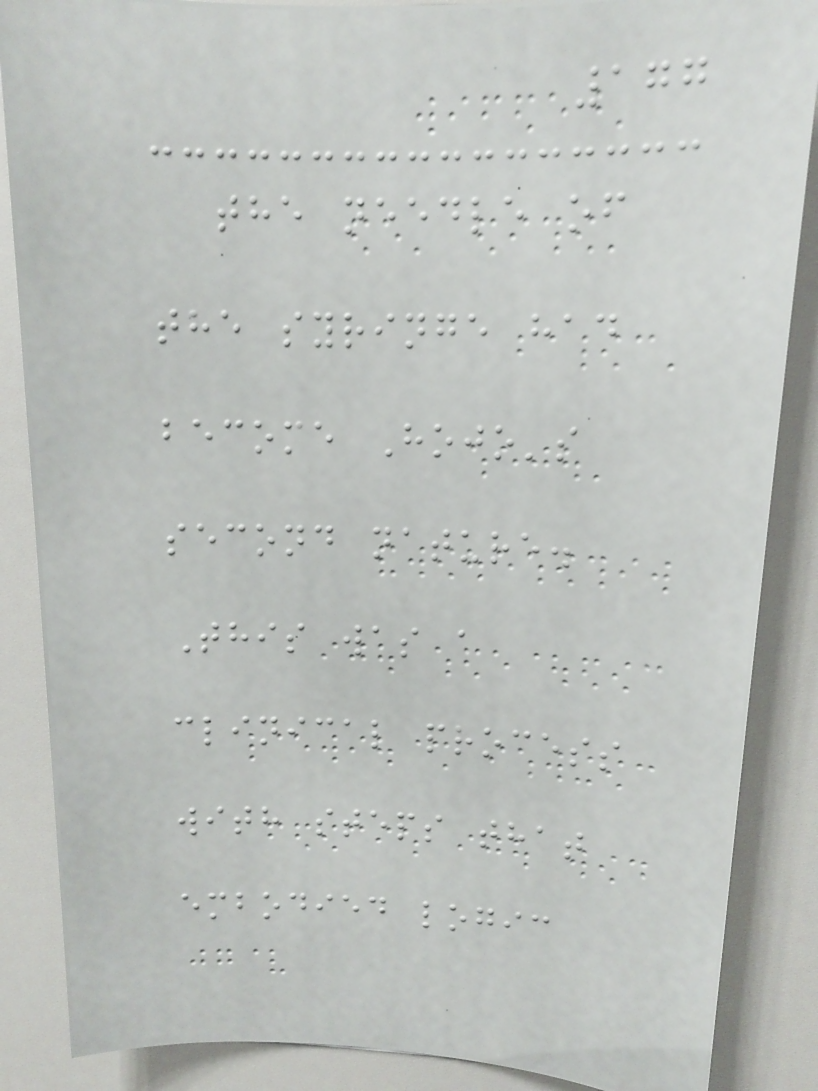177
the needle of
the syringe had
become Hojo's
second nature.
This was a
clinical process
with steps that
embodied logic
